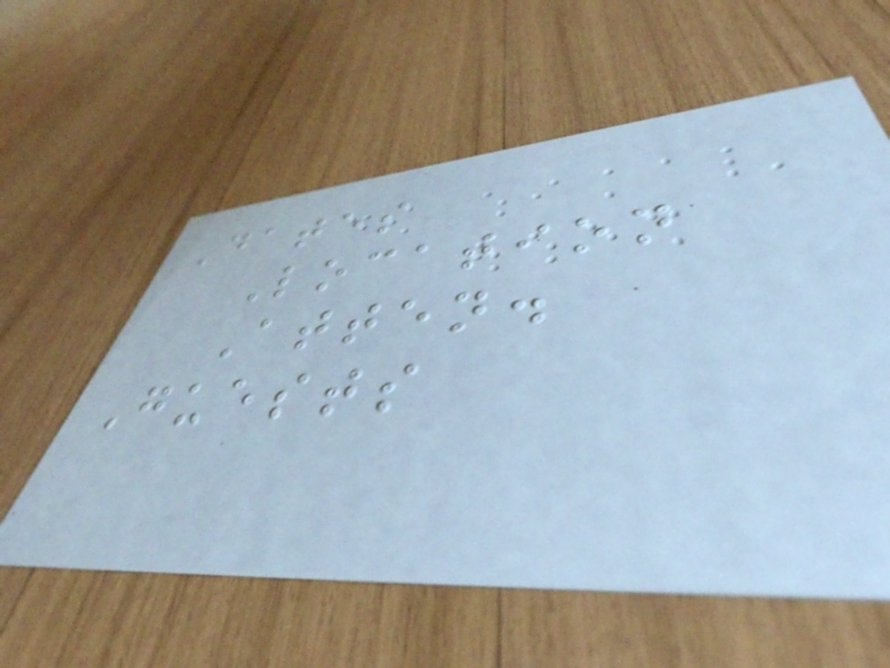Dates
Location
Atten.
Guests
